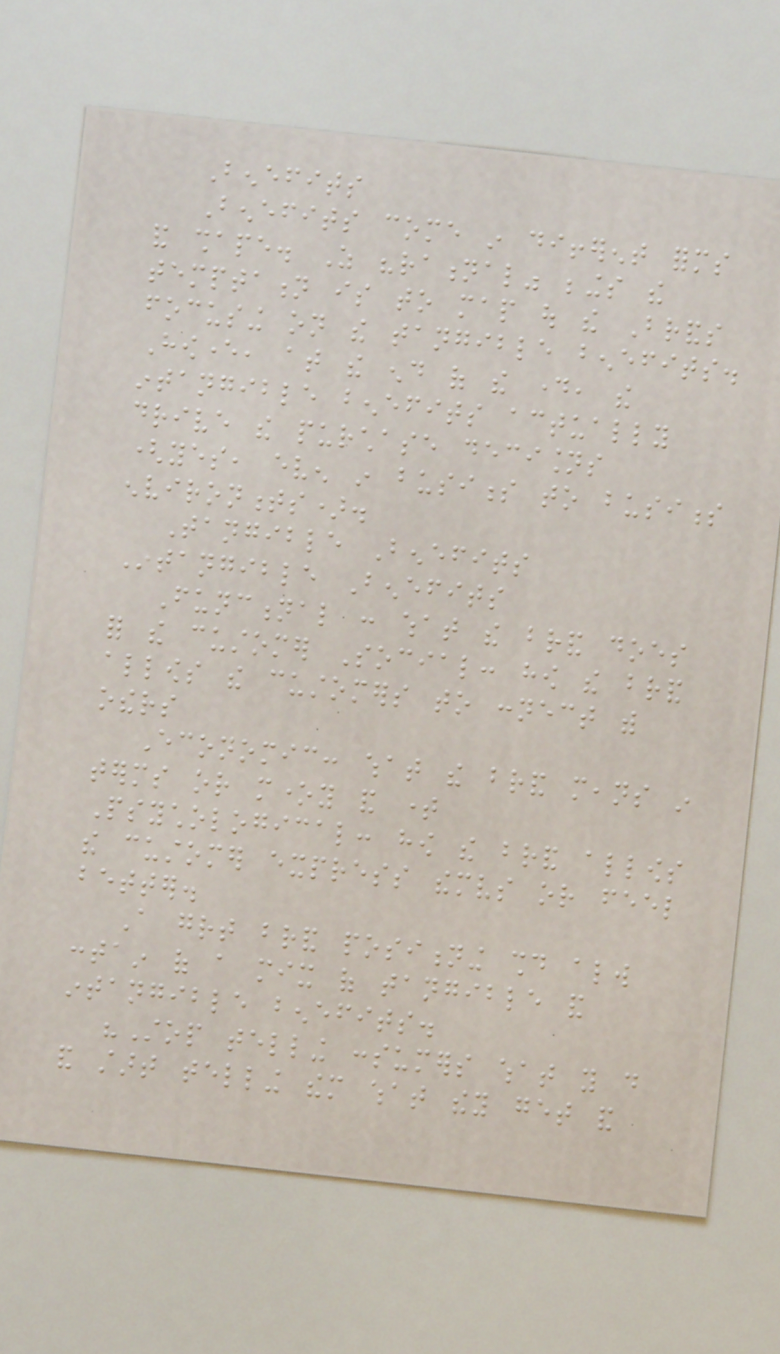Benefits
Benefits come in different forms
and shape. As "rational" beings the
temptation is to map out the Brands
focusing on the tangible benefits.
However, at the end of the day, the
intangible benefits actually
drive the purchase decisions
(yes, even in business to business
environments).
Tangible Benefits
Intangible Benefits
Functional : what the brand does
for the customer Social: how the brand
allows the customers to connect with
others
Economic: what the brand means in
terms or money and time
Psychological: how the brand allows
the customer express themselves or feel
better.
A great brand positioning should always
contain of a mix of tangible and
intangible benefits.
"Stop telling consumers what you do
and start telling them what they get and
